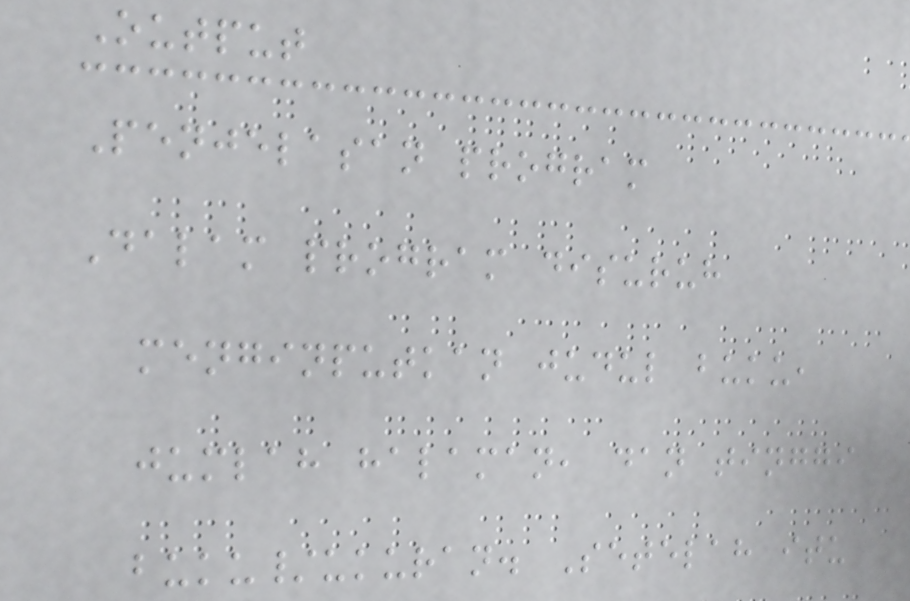Output
Penjelasan program
Dalam program disuruh
menginputkan judul buku,
jumlah halaman, dan tinggi
buku/ukuran. Setelah itu
